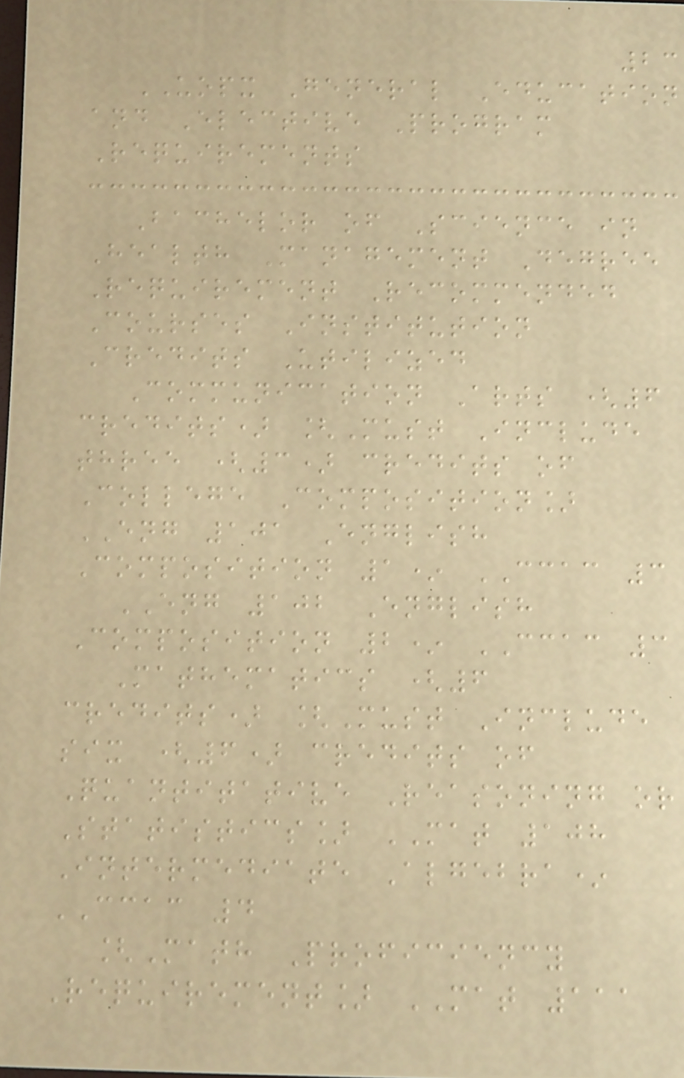23
UOPX General Education
and Elective Program
Requirements
Bachelor of Science in
Health Management Degree
Requirement Recommended
Courses Institution
Credits Utilized
Communication Arts (6
credits) [Must Include
three (3) credits of
College Composition]
ENG 101 English
Composition 1* CCAC 3
ENG 102 English
Composition 2* CCAC 3
Mathematics (6
credits) [Must Include
six (6) credits of
Quantitative Reasoning or
Statistics] MAT 108
Intermediate Algebra*
CCAC 4
[Math Proficiency
Requirement] MAT 111
